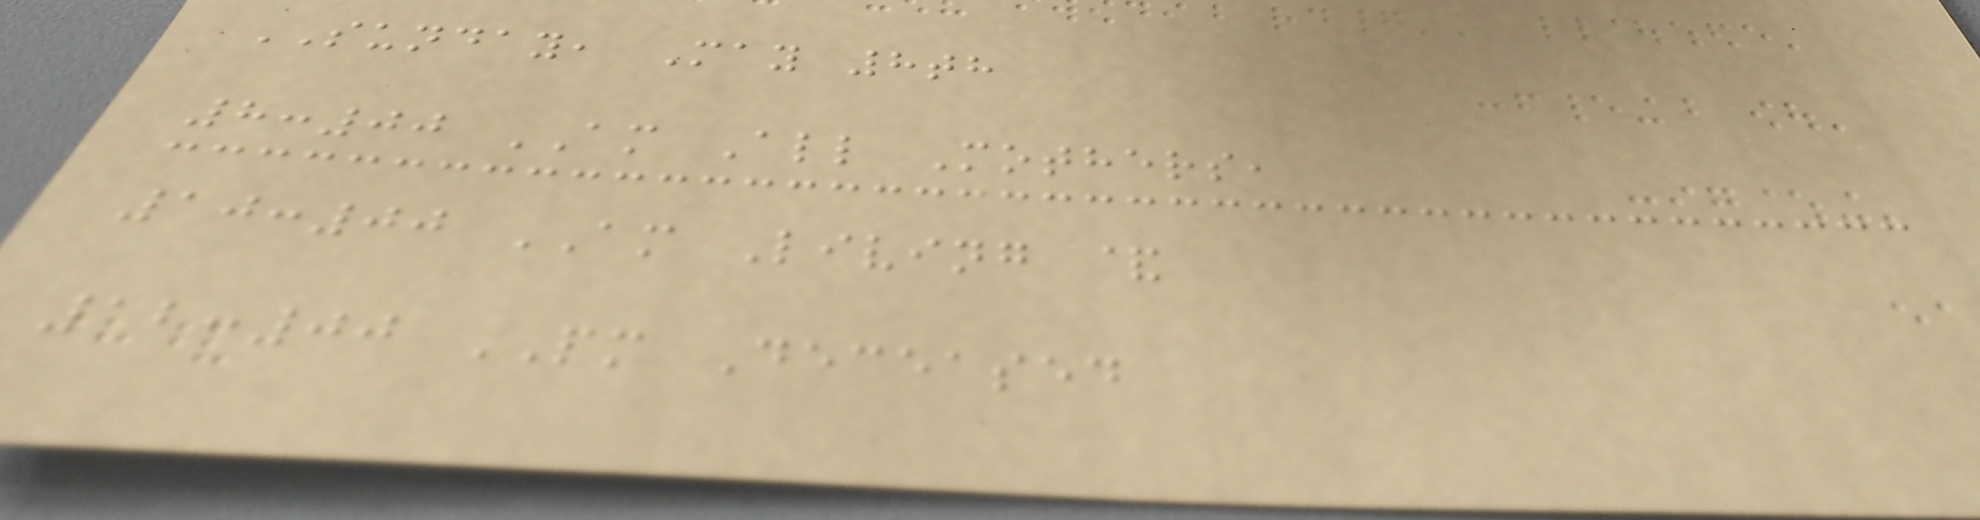SUNDAY, May 8th
8:00 AM All Mothers,
10:00 AM Living &
12:00 PM Deceased
